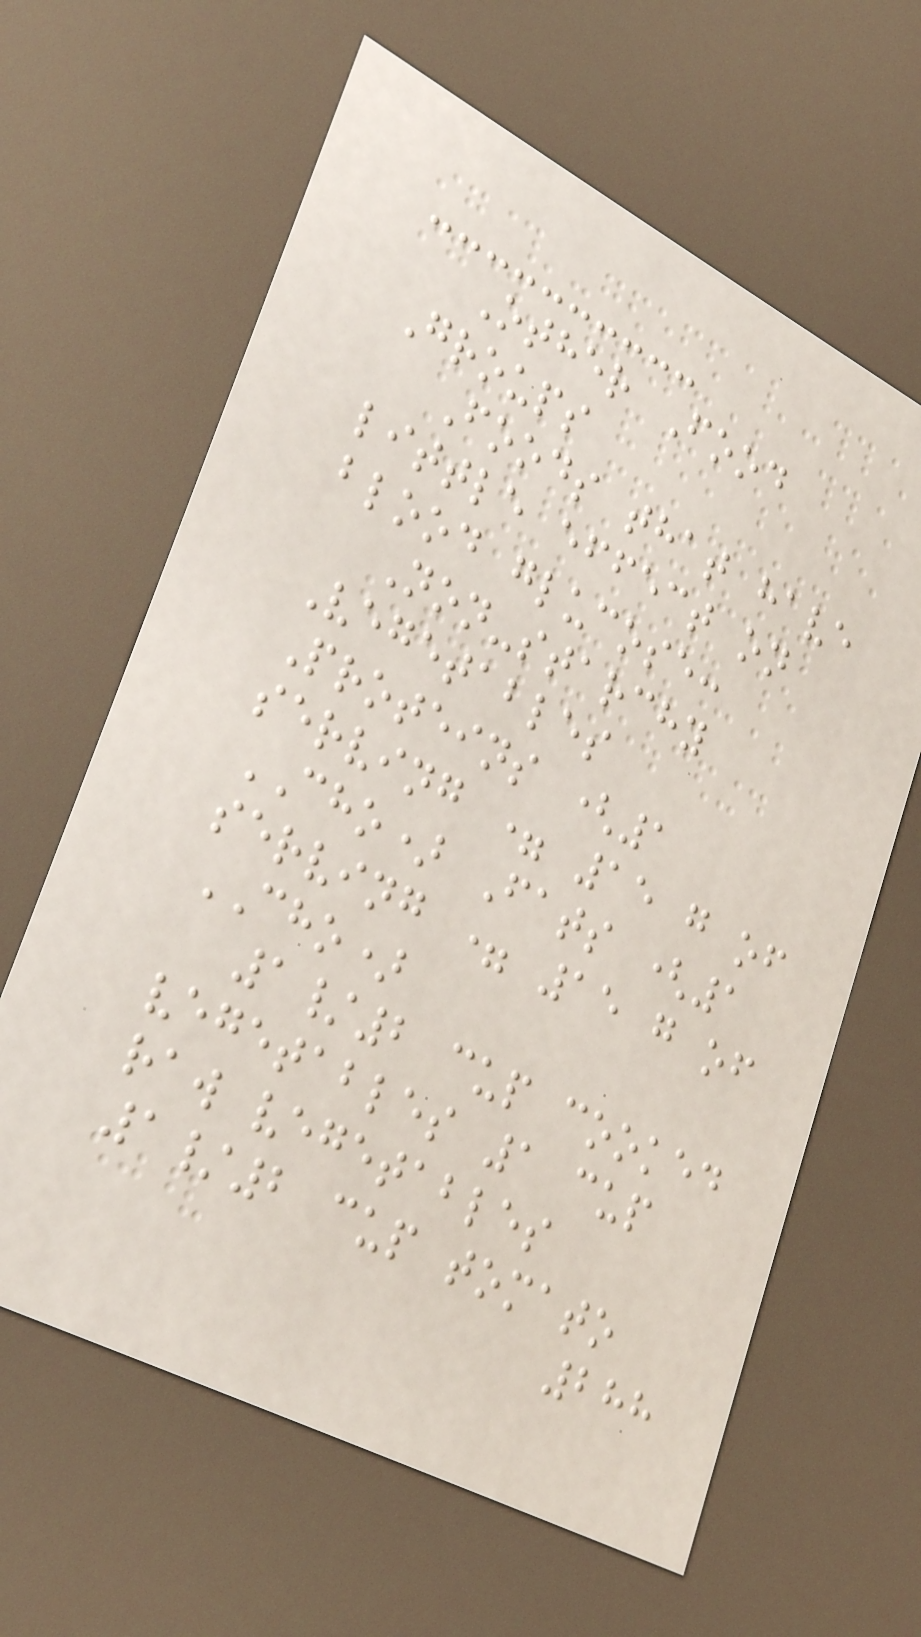Other Food
Groups
Foods that have
little effect on
blood glucose:
Non-starchy
Vegetables
Proteins (1
serving = 15 g of
CHO) Fats (1
serving = 15 g of
CHO)
1/2 cup cooked
vegetables 1 cup
raw vegetables
1/2 cup tomato
288
